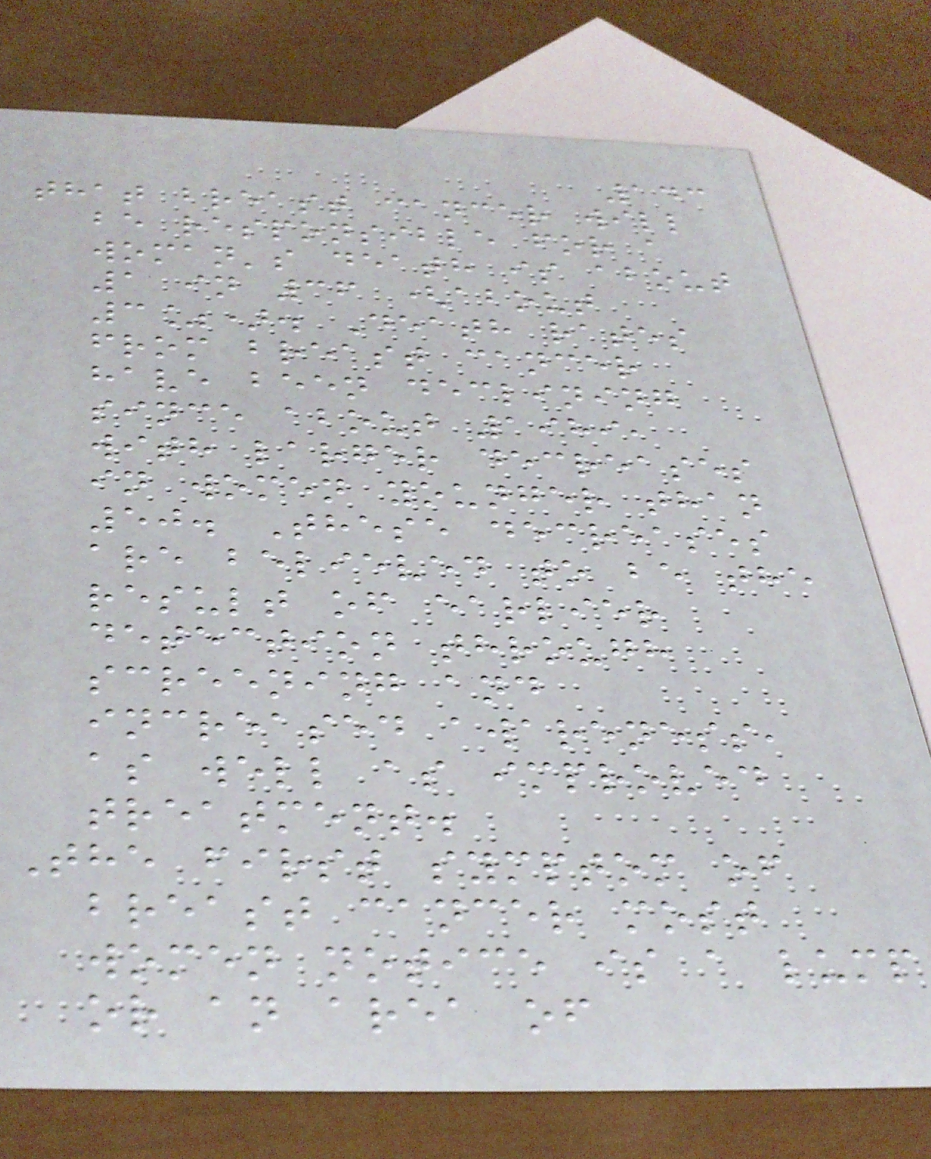143
that breast cancer will
be responsible for a
woman's death is about
1 in 36 (about
3%). Death rates
from breast cancer
have been declining
since about 1989,
with larger decreases
in women younger than
50. These decreases
are believed to be the
result of earlier
detection through
screening and
increased awareness,
as well as improved
treatment.
The first symptom of
breast cancer most
women notice is a lump
or an area of
